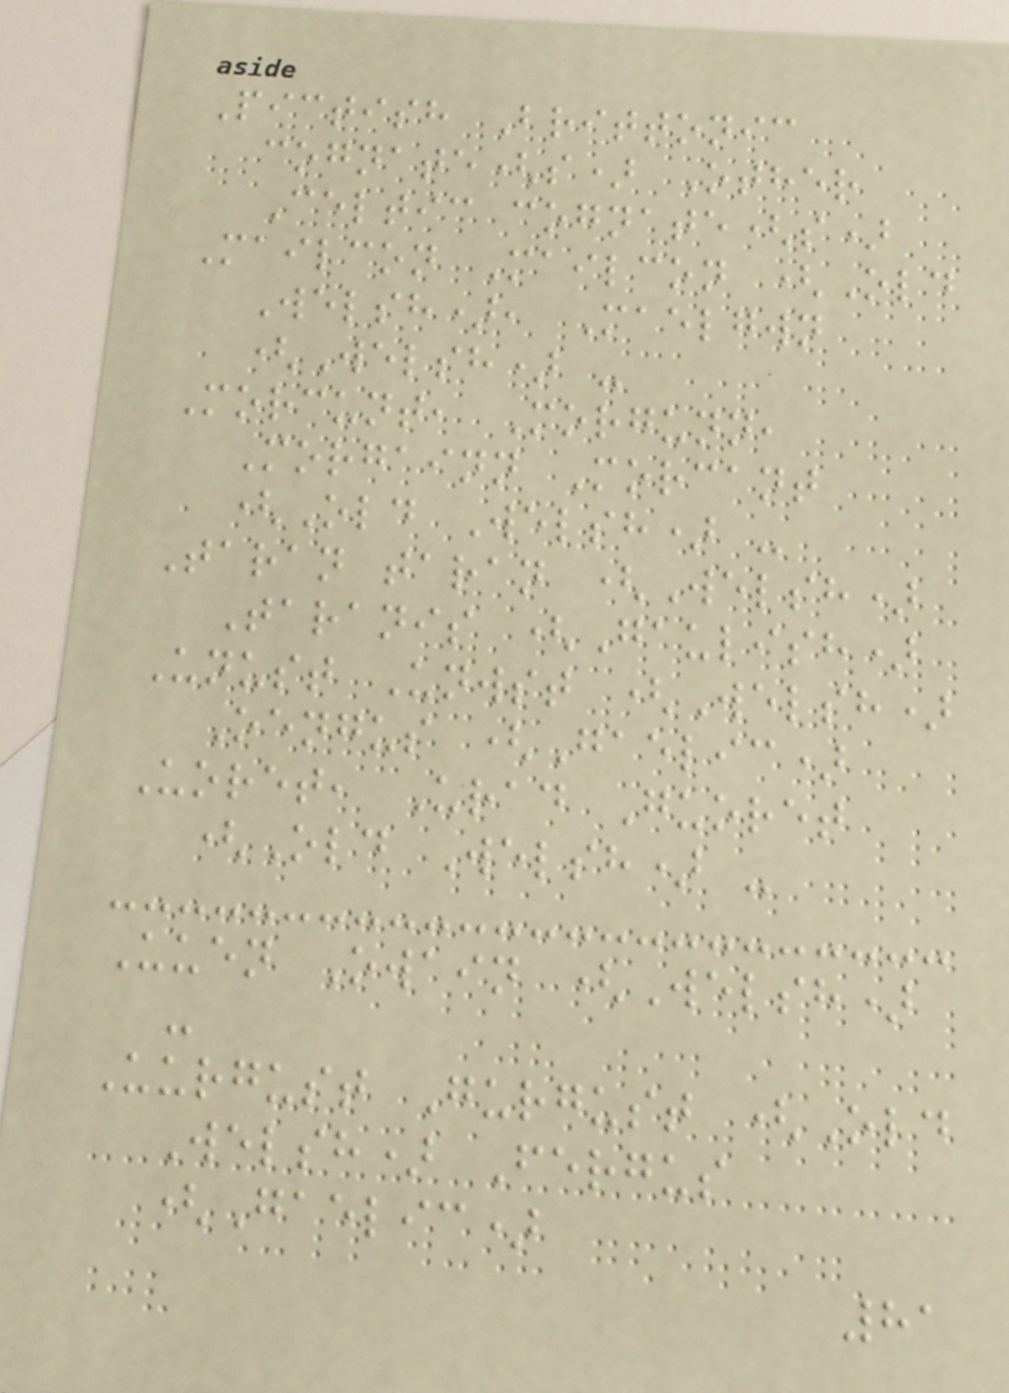Pictish Brittonic
cognate(s) Other
Celtic cognate(s)
Mailcon Mailcon (Old
Welsh), Maelgwn
(Welsh) -
Morcunt, Morgunn,
Morgainn Morcant
(Old Welsh) -
Taran taran (Welsh)
Taranis (Gaulish)
Unust Unwst (Welsh)
Oengus (Gaelic)
Uoret, Urad Guoret
(Old Welsh) -
Uuen Owain (Welsh)
-
Uurgust Gurgust (Old
Welsh) Fergus
(Gaelic)
81
